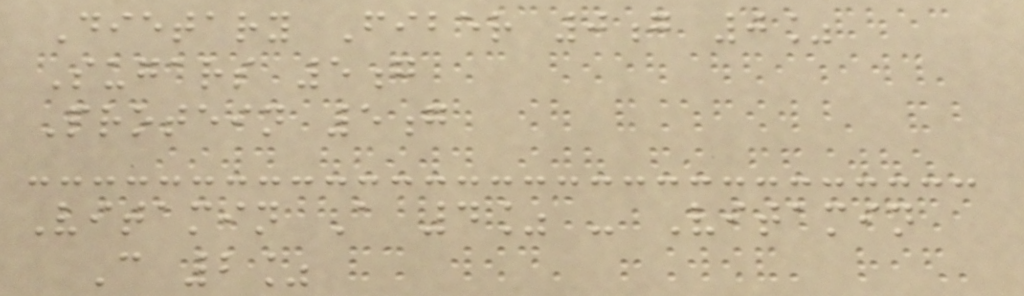Dietary Fiber 0g 0%
Sugars 5g
Protein 5g
Vitamin A 4% - Vitamin
C 2%
